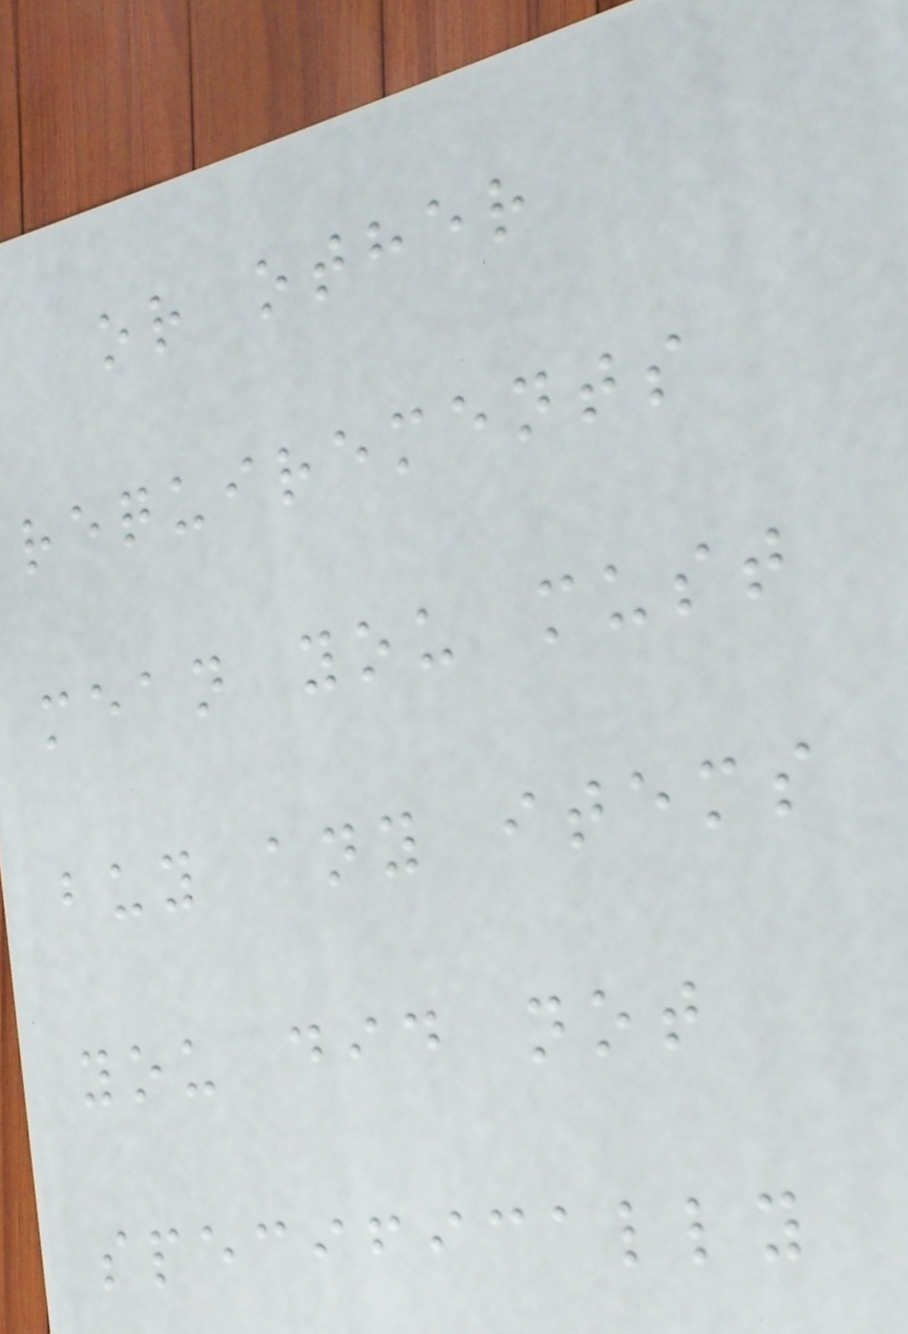or other
requirements
mean you must
buy any items
you did not
specifically
